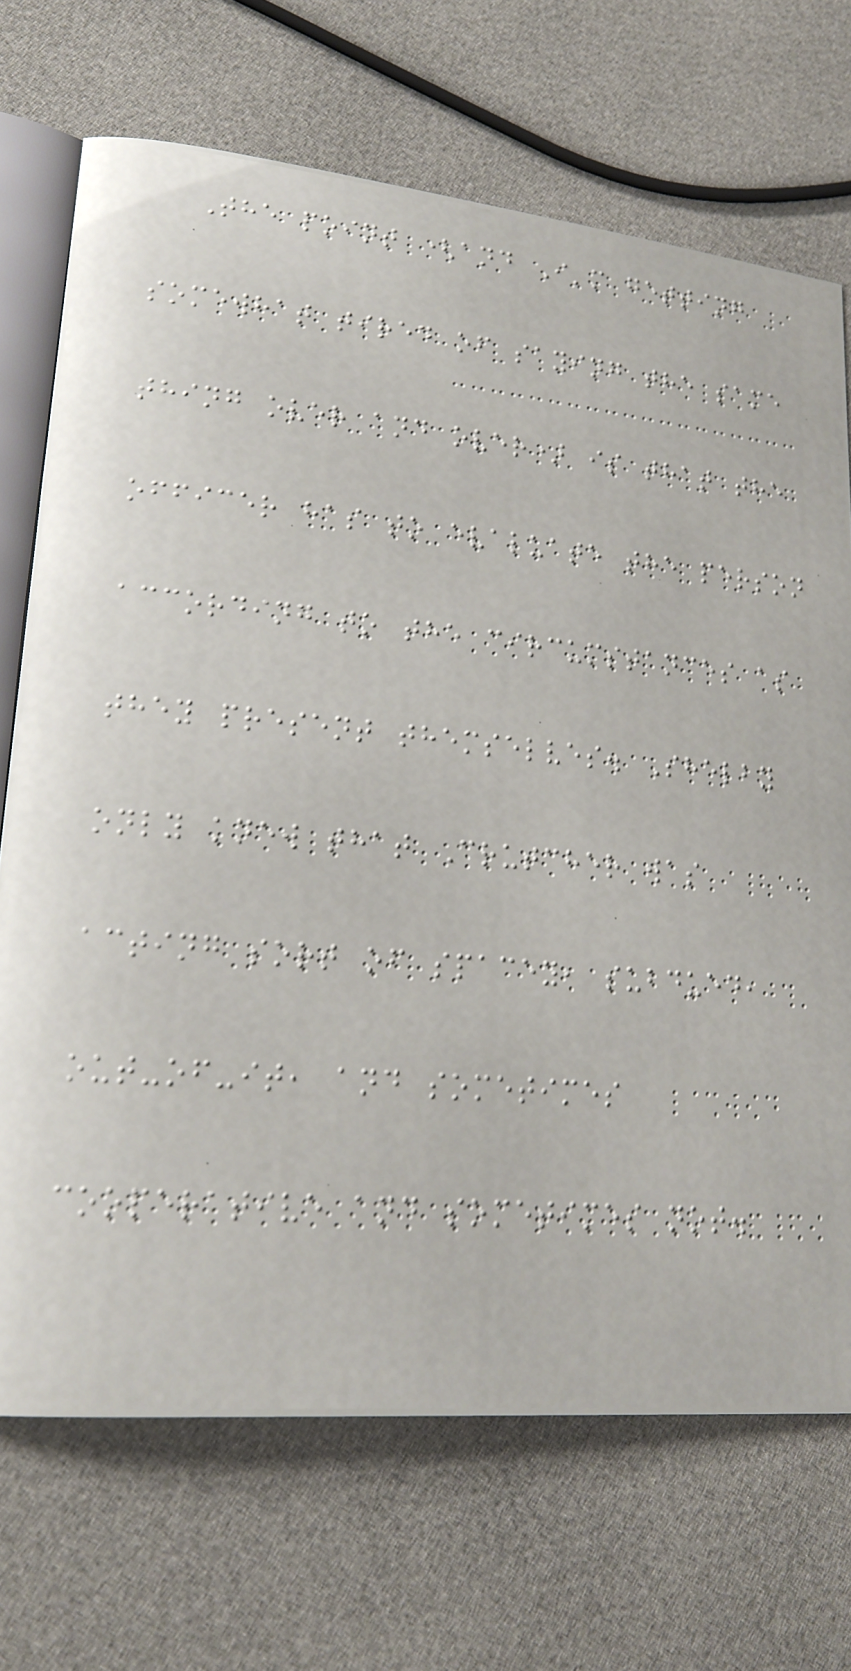The point (and I'm getting
somewhat tired of saying the same
thing over and over) is that the
officer has to evaluate the person
according to the circumstances as
they present themselves. Shelby
only knew that Crutcher was
acting sort of spacey, subdued,
out-of-it, and sometimes
cooperative and sometimes not.
